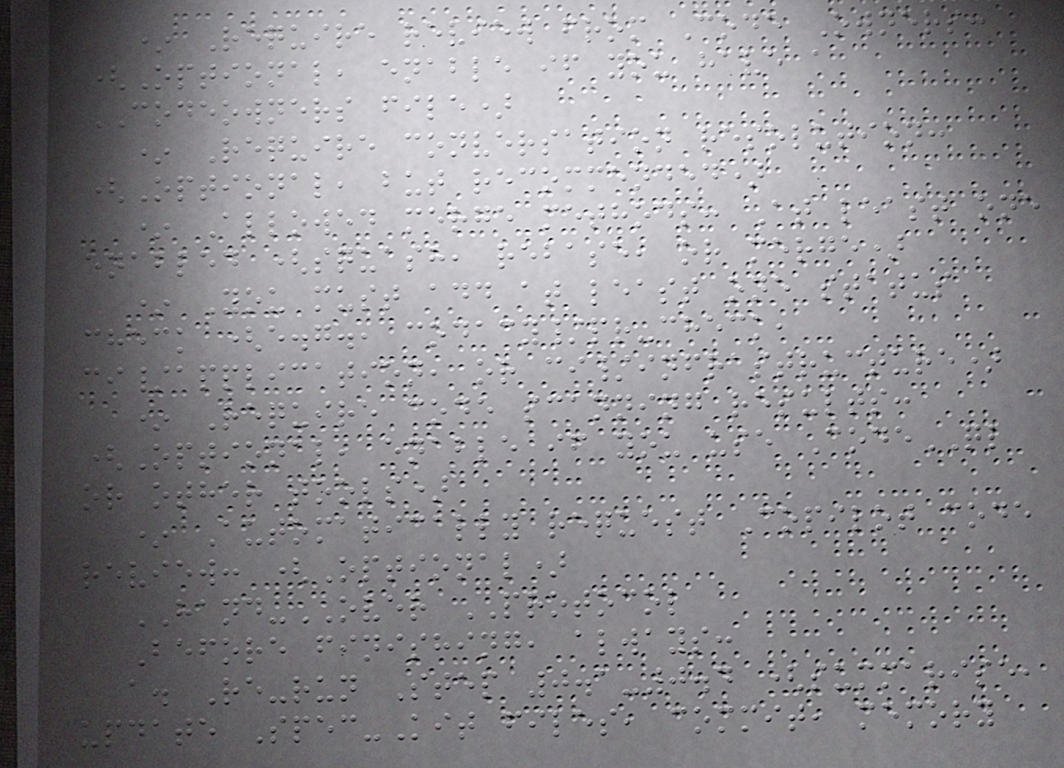* Require review from Code Owners:
(Optional, enable if you have a
CODEOWNERS file)
* Require conversation resolution:
(Optional, but recommended)
* Allowed merge methods: At least one
enabled (squash, rebase, or merge)
* You must add at least one status
check (e.g., codacy/pr-check,
ci/application, or ci/infrastructure)
* Require code scanning results:
(Optional, enable if you use CodeQL
or other tools)
* Automatically request Copilot code
review: (Optional)
HAND-OVER PROTOCOL
Before finishing, always:
a. Re-run Step 0.1-0.4 (summarise,
update Spec-Kit files, commit, memory
